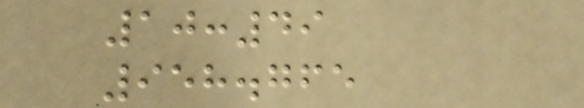10:49
958.765
